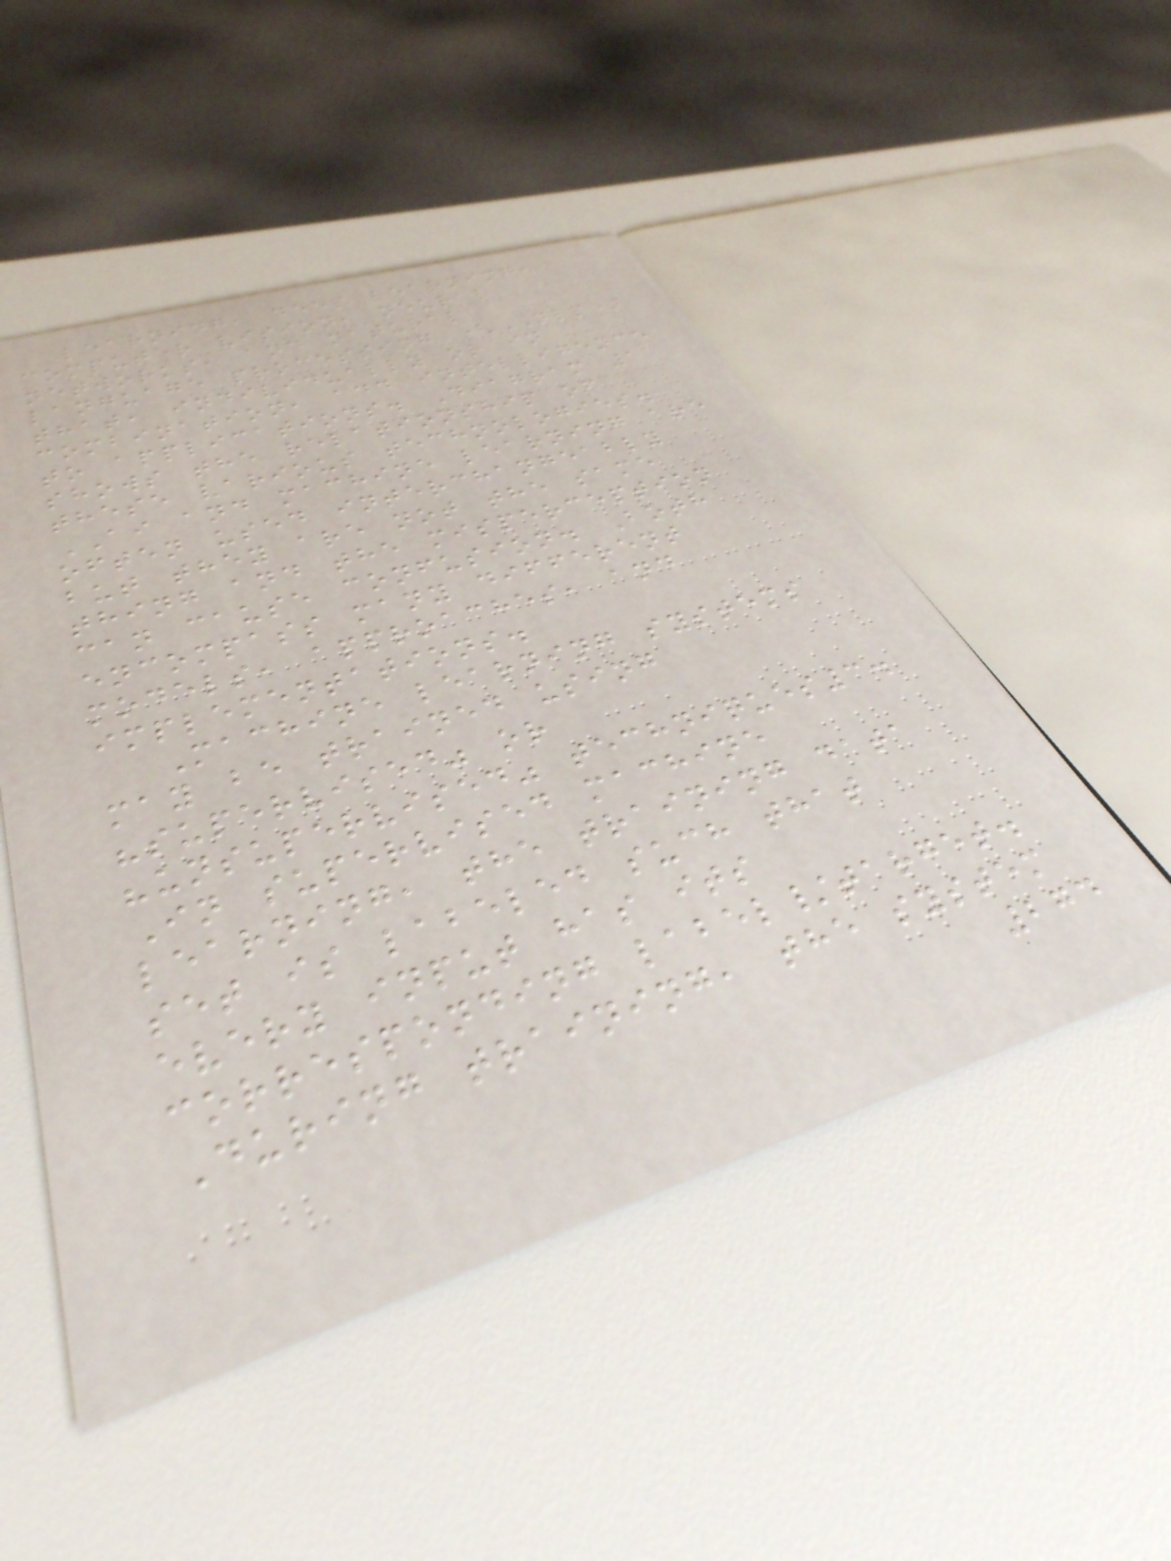learning, deep learning,
computer vision, neural
networks, and natural
language processing (NLP)
that, individually or in
combination, add intelligence
to applications. Diagram 1
shows the relationship of
these various technologies.
AI and machine learning are
often used interchangeably
but they are not the same
thing and the misperception
can cause confusion. Both
encompass many different
models, approaches, and
implementations.
Machine learning systems
may be trained using
"supervised" or
"unsupervised" techniques3.
In supervised machine
learning, the training data
set is labeled such that
every input has its
corresponding label/target.
During training, the system
274
